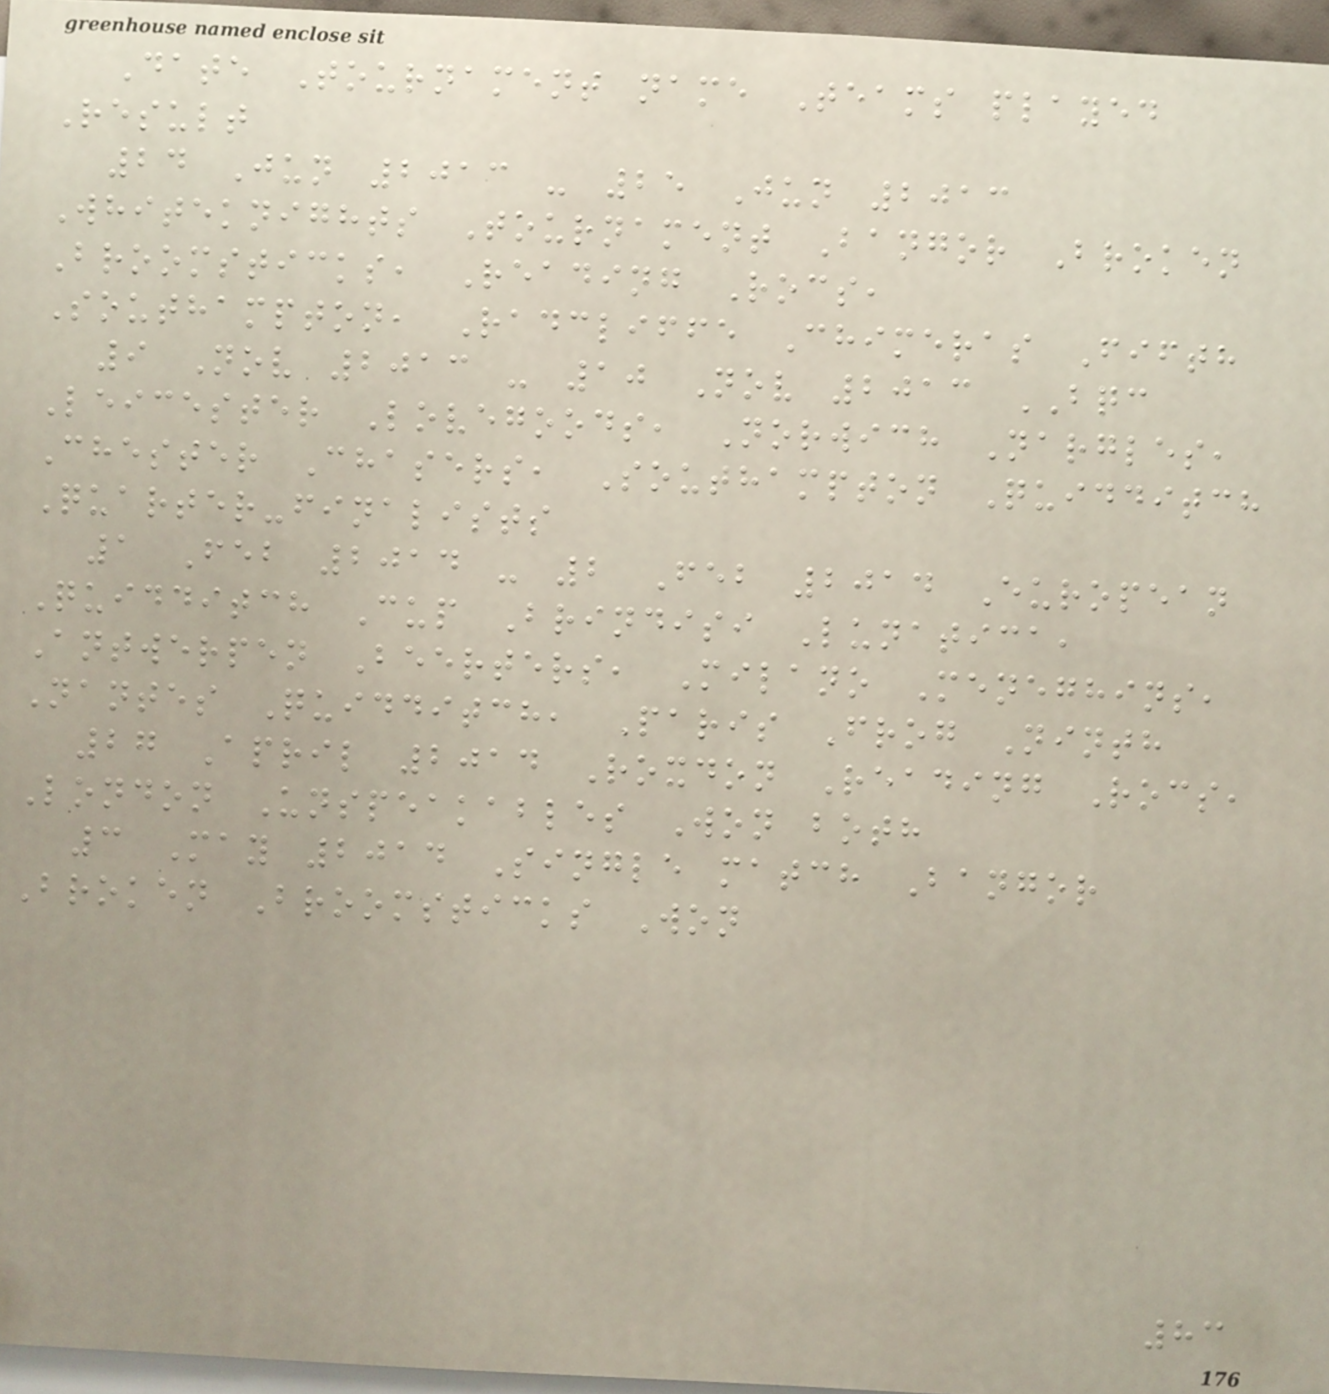Date Tournament name Teams played
Result
24 Jun 2013 - 25 Jun 2013
Whiteknights Tournament Bangor Broken
Broomsticks, Reading Rocs,
Southampton, Radcliffe Chimeras Fifth
9 Nov 2013 - 10 Nov 2013 BQC
Leicester Lovegoods, Norwich Nargles,
Chester Chasers, Southampton Quidditch
Quarter-finalists
1 Feb 2014 - 2 Feb 2014 European
Quidditch Cup Brindisi Lunatica,
Antwerpen Beerters, Milano Meneghins,
Nantes Quidditch, Paris Frog Ninth
27 April 2014 Roxdon Reading Rocs,
London Unspeakables Won both
3 May 2014 Single match Bangor
Broken Broomsticks Won
83
